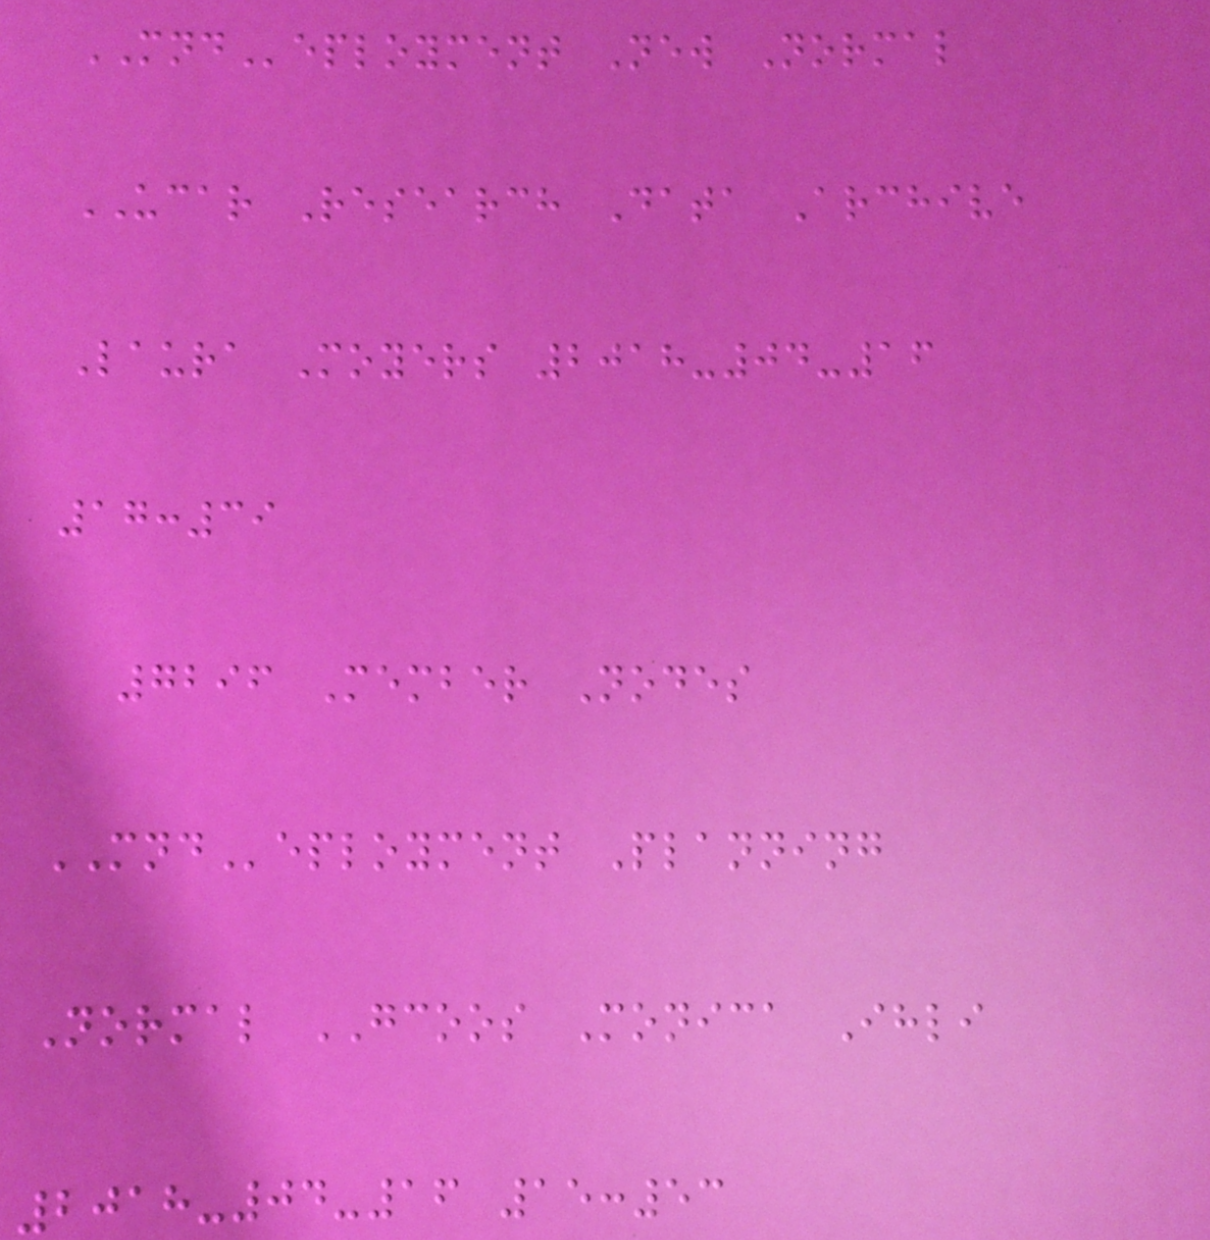MNDeployment New Normal
UCAR Research Data Archive
Laura Moyers 2018-04-16
17:39
7296 Member Nodes
MNDeployment Planning
Normal GCOOS Monica Ihli
2018-04-16 15:53
